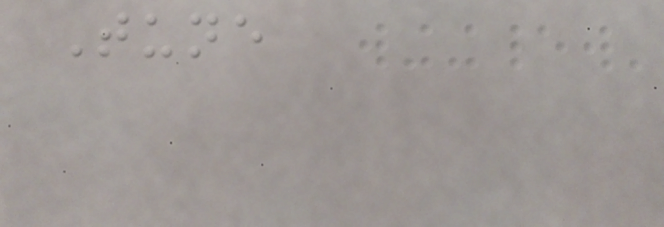Tune
